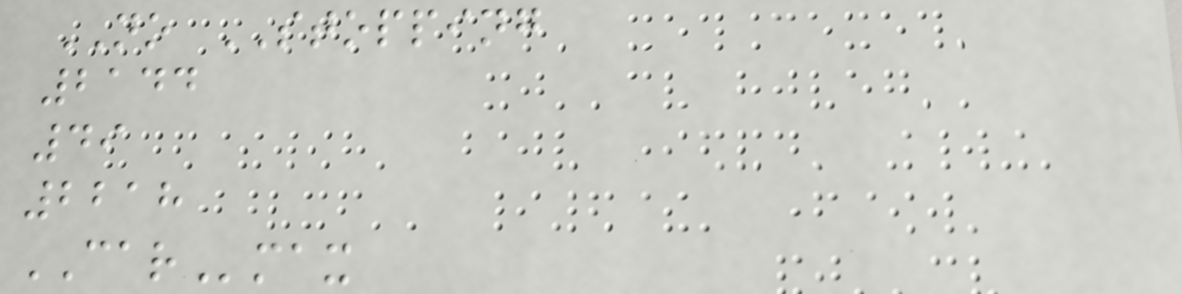NO STOPPING
2144
49
2218
CARmax
